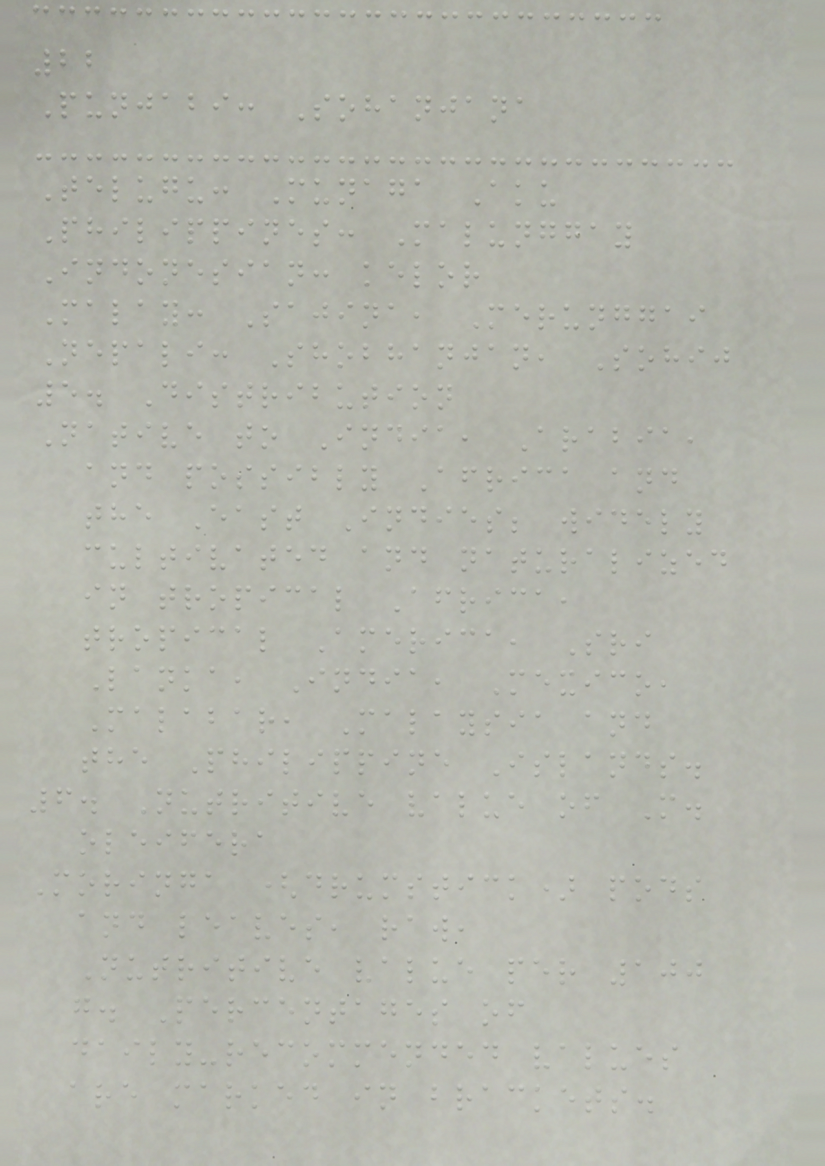22
Punjabi: Sohanjana
Telugu: Munaga Aku
Philippines: Malunggay
Indonesian: kelor
Malay: Sajina, Merunggai
Nepali: Shobhanjan, Sohij
5. Distribution
Native to India, Arabia,
and possibly Africa and
the East Indies; widely
cultivated and naturalized
in tropical Africa,
tropical America, Sri
Lanka, India, Mexico,
Malabar, Malaysia and
the Philippine Islands.
6. Nutritive value of M.
oleifera
Moringa (drumstick) pods
and leaves, raw,
Nutritive value per 100
g. Percentages of
daily-recommended values
are marked in brackets.
